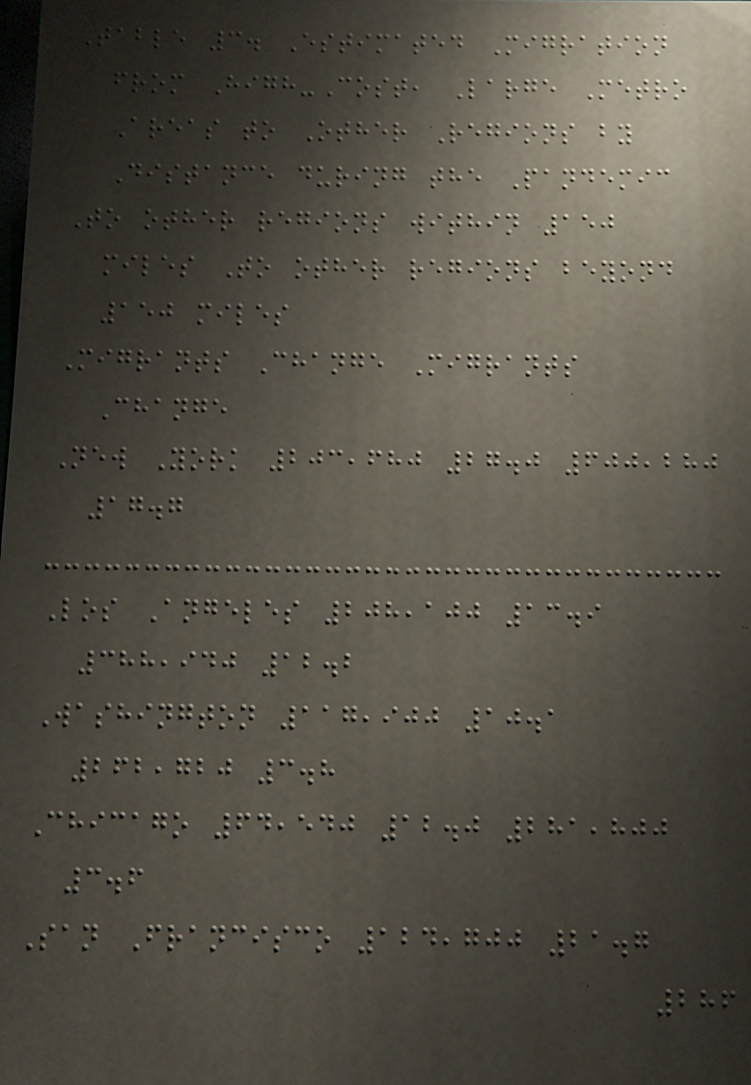Table 3. Estimated Migration
from High-Cost, Large Metro
Areas to Other Regions by
Distance during the Pandemic
To other regions within 150
miles To other regions beyond
150 miles
Migrants Change Migrants
Change
New York 203,680 27.0 600,280
17.7
Los Angeles 208,100 13.9
388,940 12.2
Washington 117,900 10.1
262,720 3.8
Chicago 64,540 12.0 281,800
3.6
San Francisco 124,700 21.7
286
